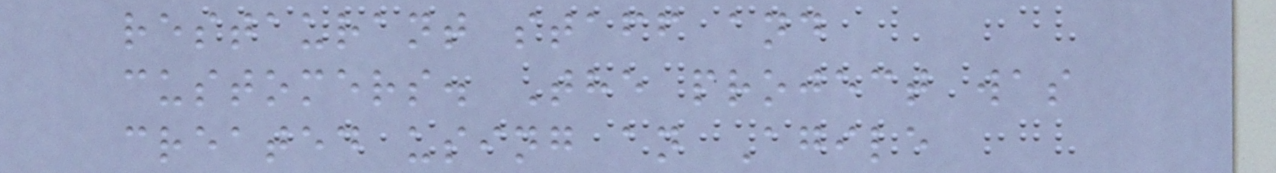restaurant staff and
customers. The project was
created using an Agile
